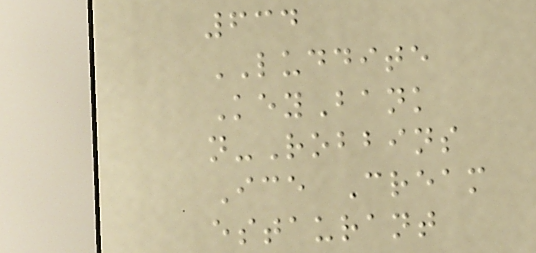634
LUDDITE
KeyBank
n-Robbins
Ice Cream
estaurant
